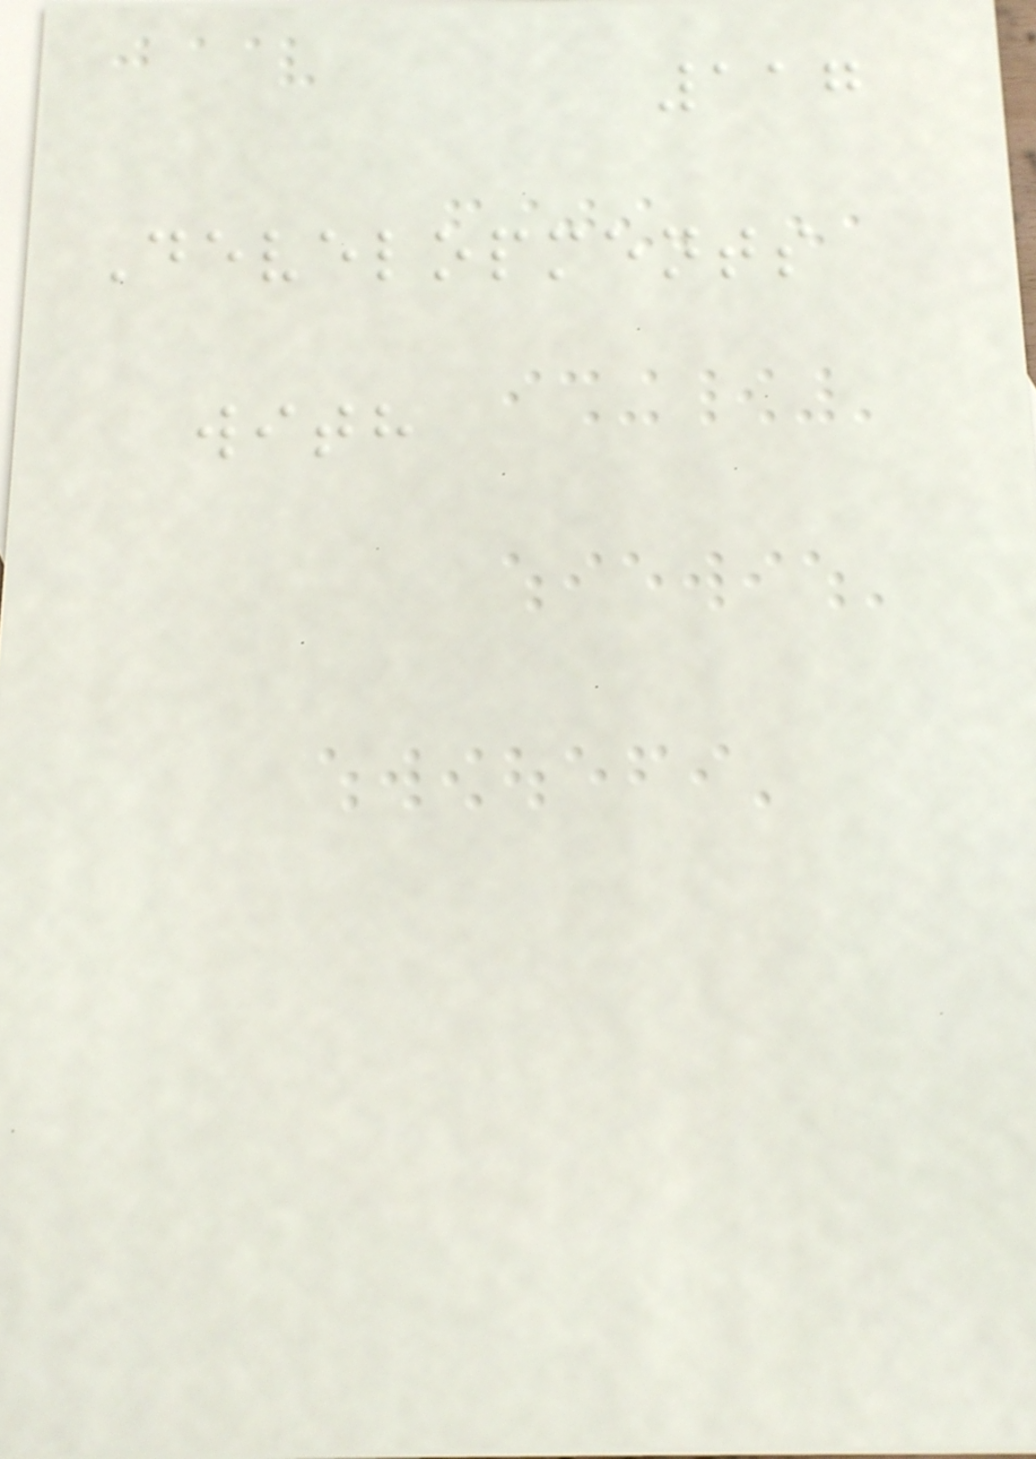117
Developments
with
